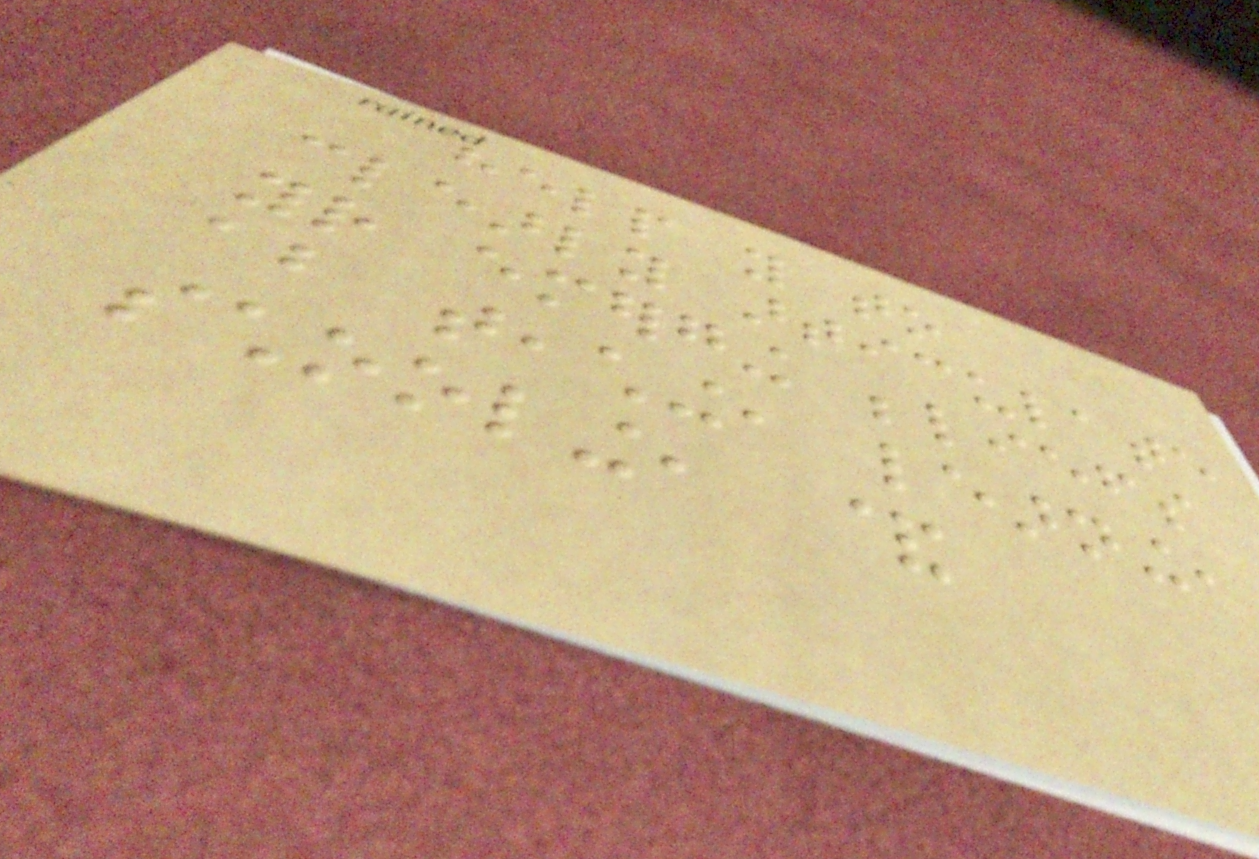help you to
clearly articulate
your emerging beliefs
about teaching, learning,
schooling, &
